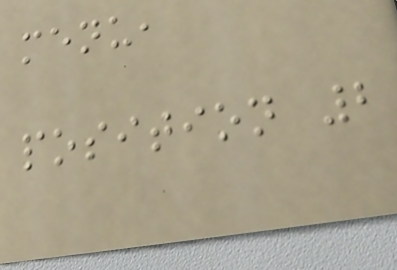menu,
position 2
